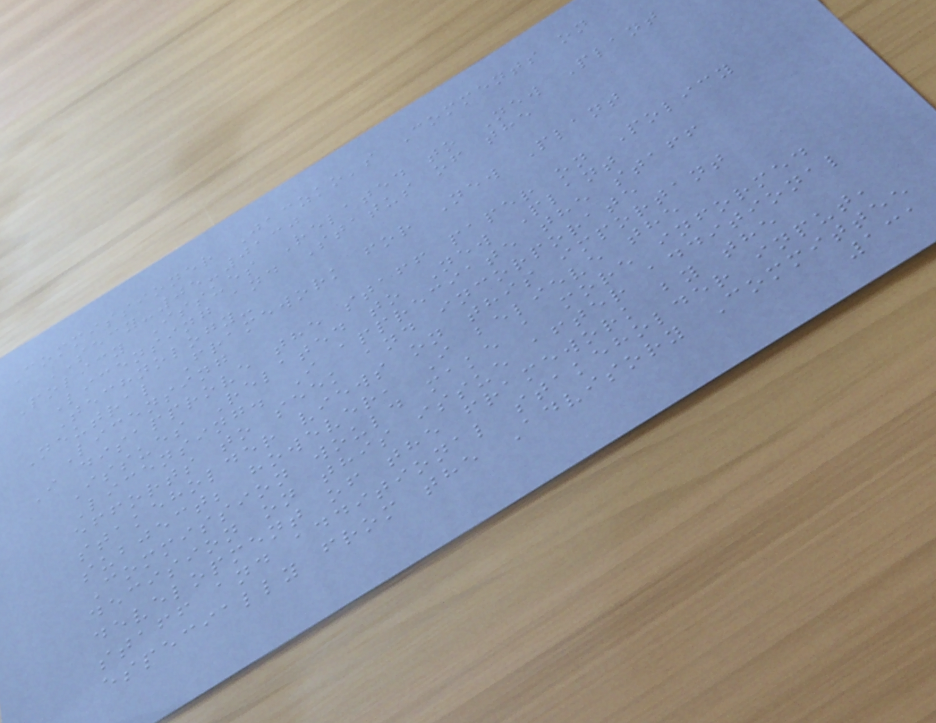Commissioner Jaczko's Comments on
SECY-05-0130
Policy Issues Related to New Plant
Licensing and Status of the
Technology-
Neutral Framework for New Plant
Licensing
I disapprove the staff paper on Policy
Issues Related to New Plant
Licensing. I appreciate the staff
efforts to seek and incorporate
stakeholder views on this important
subject; however, I believe the
Commission would make a more informed
decision on this issue after additional
development of the framework by the
staff and additional stakeholder input,
especially from the Advisory Committee
131
